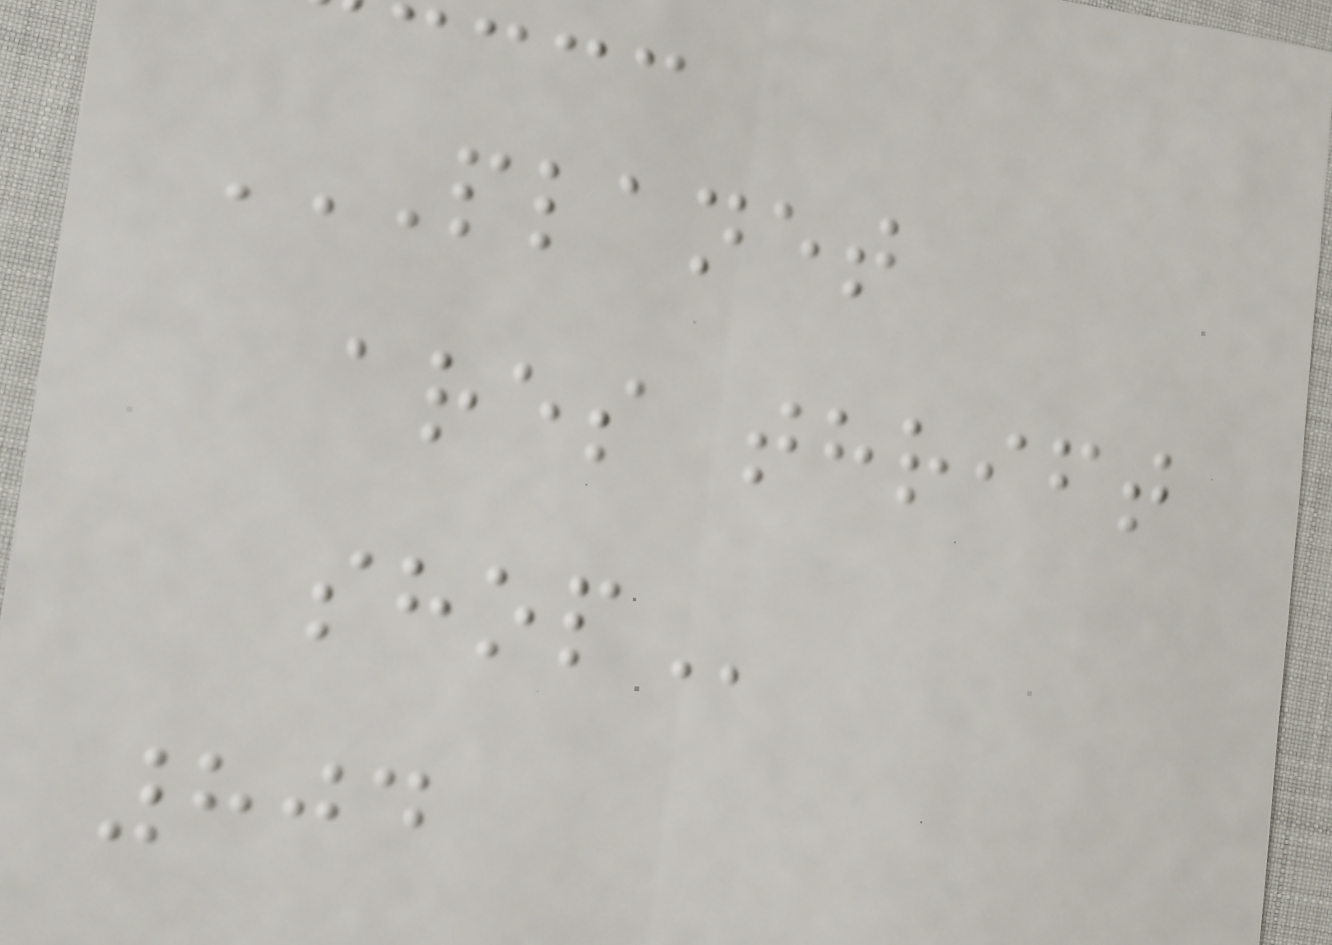PLANET
ARES THRIFT
SHOP
804
